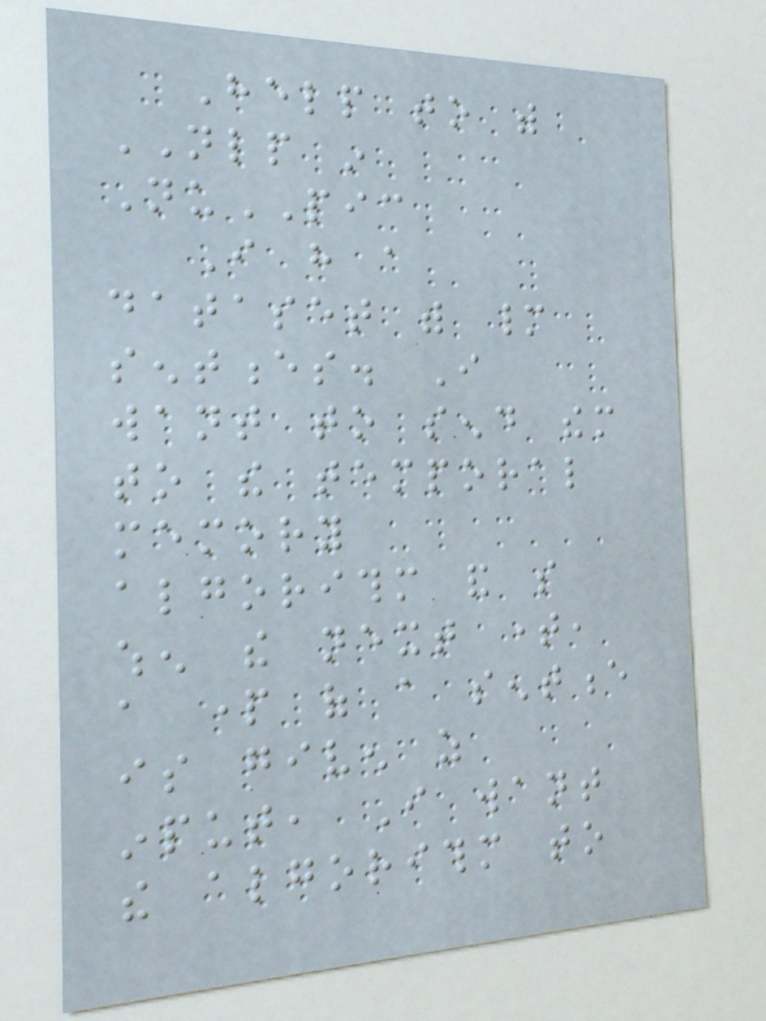Help to with
NLP in
NuPIC
I have a
dataset with many
sentences. I
want to send them
to the temporal
memory
algorithm and so
when the next time,
a part of a sentence
is given as
input, I want
the algorithm to
